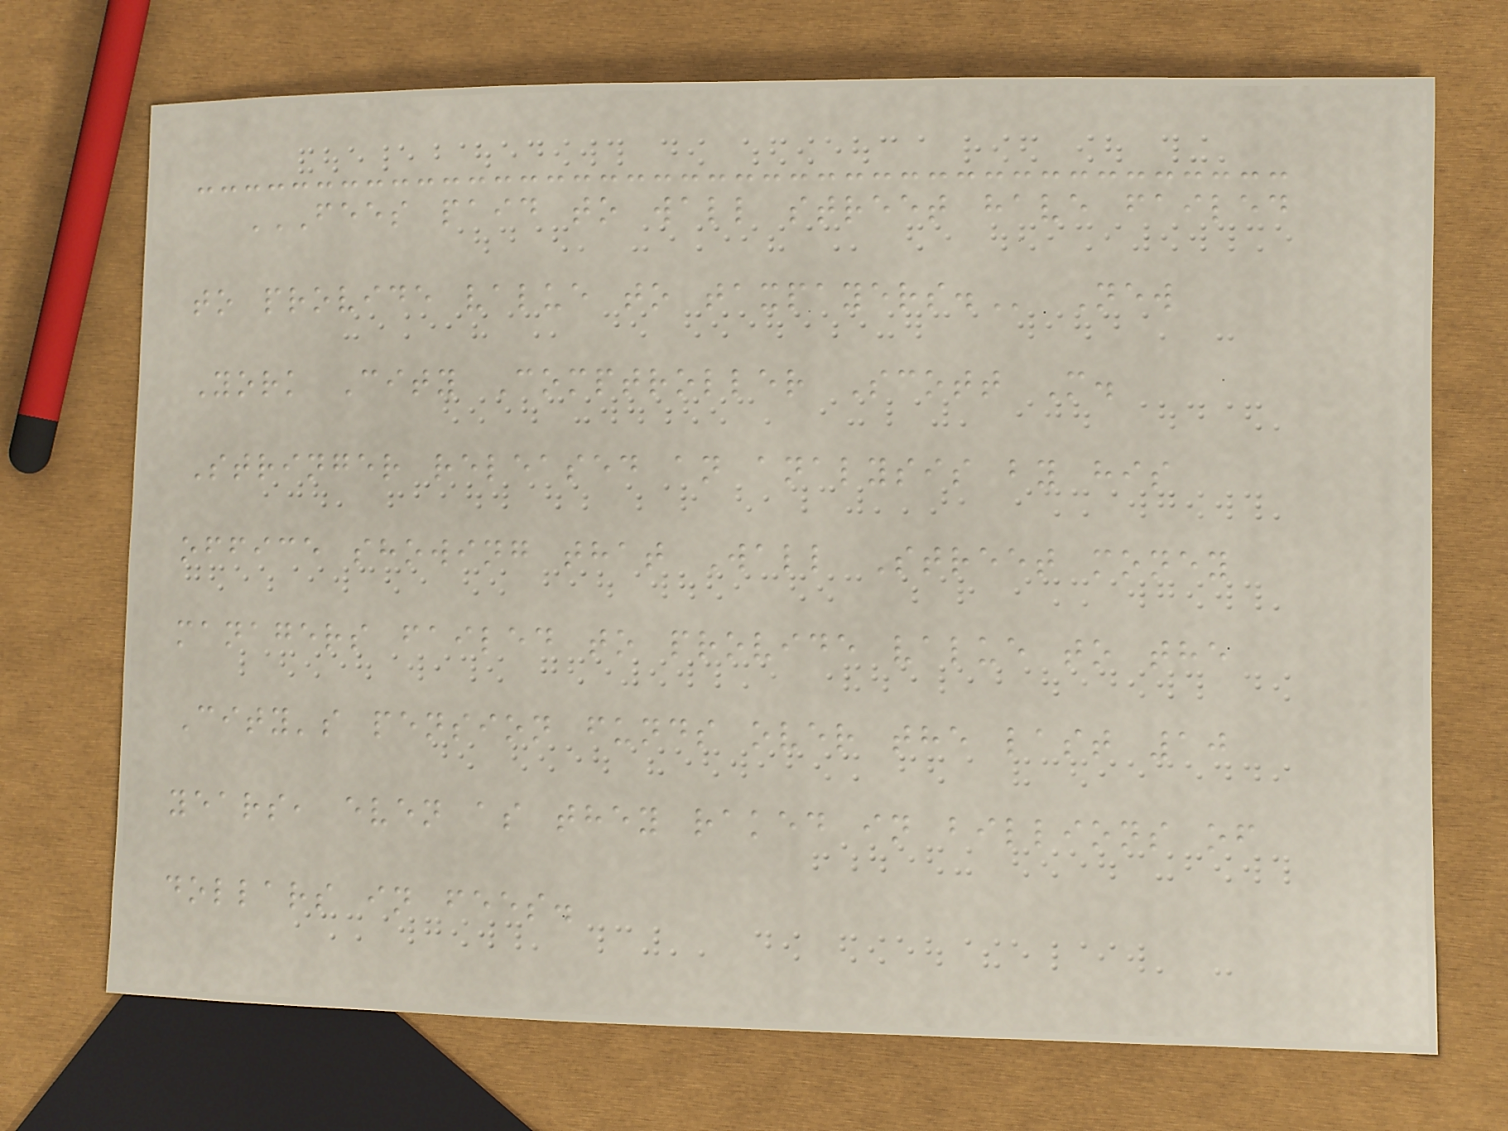FEES PAID TO WALL STREET HAVE FAILED
TO PROVIDE VALUE TO TAXPAYERS. New
York City Comptroller Scott M.
Stringer released an analysis by his
office showing that Wall Street money
managers failed to provide value to the
City's pension funds over the last 10
years, even as they raked in billions of
dollars in fees.
